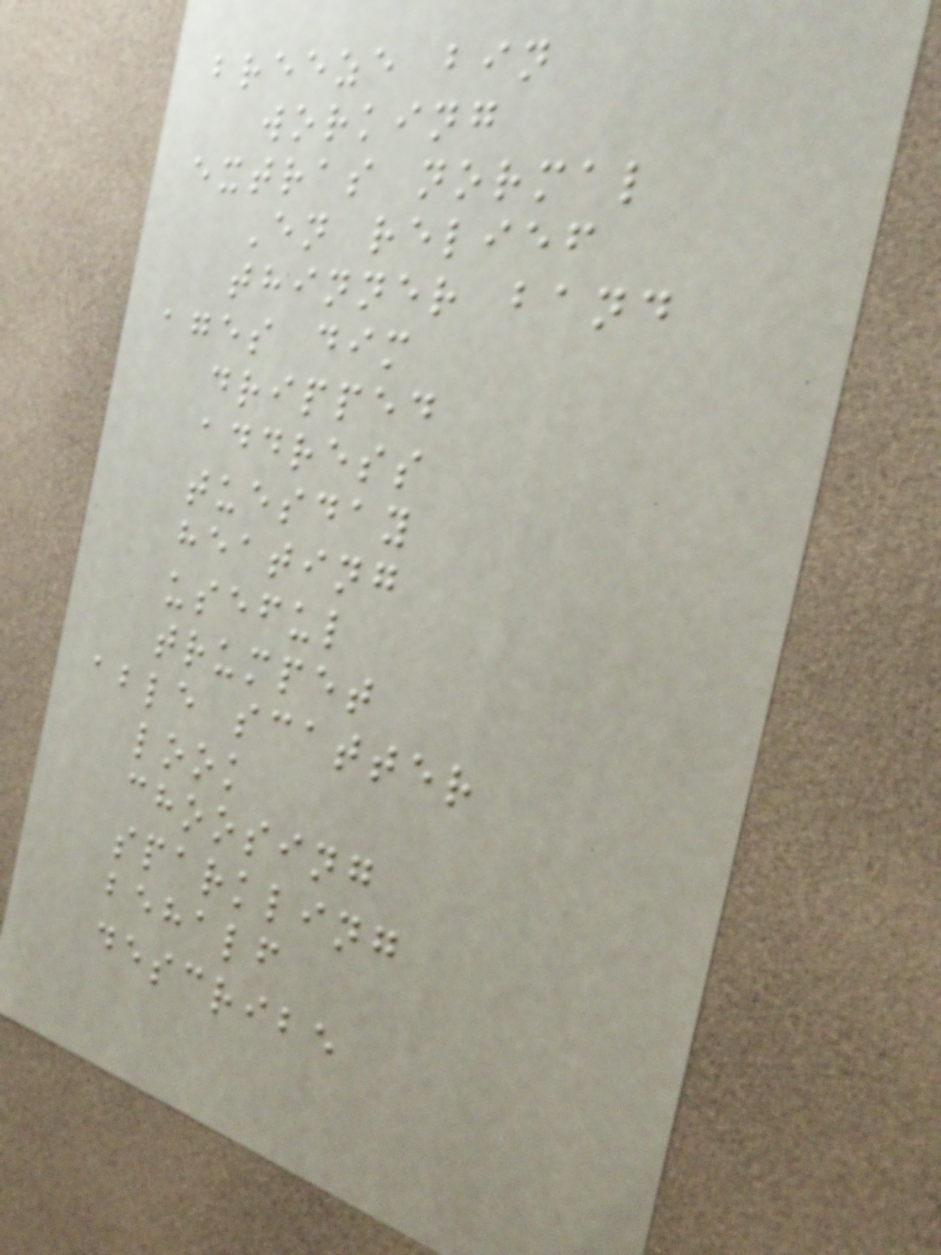breeze bin
working
extras normal
En relief
thinner band
ages dim
dripped
address
tuesday
heating
useful
trumpet
able scatter
look
choosing
sparkling
behalf
describe
